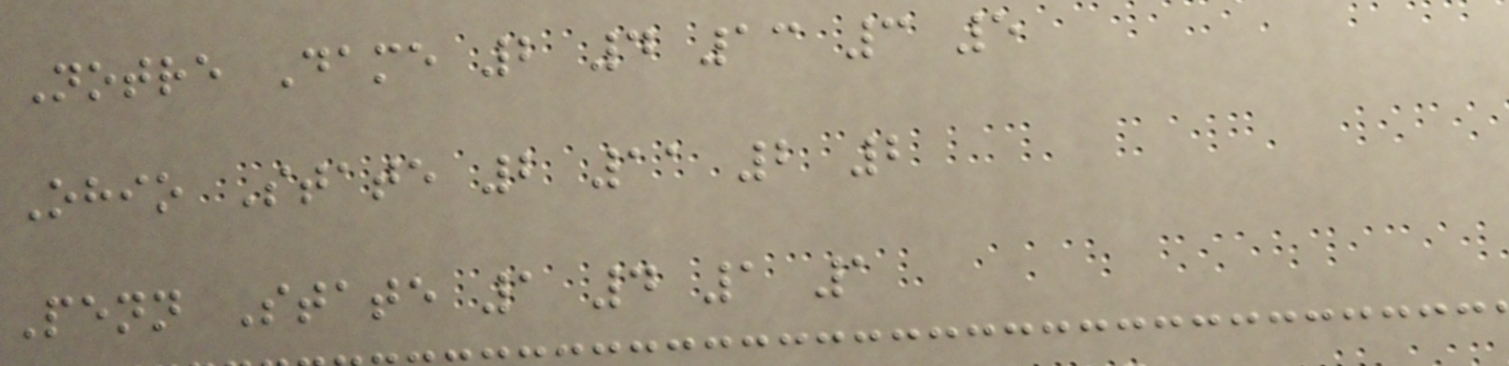Notre Dame 2 4 13 3 5
Ohio State 2 11 2 2
Penn State 1 4 1 1
